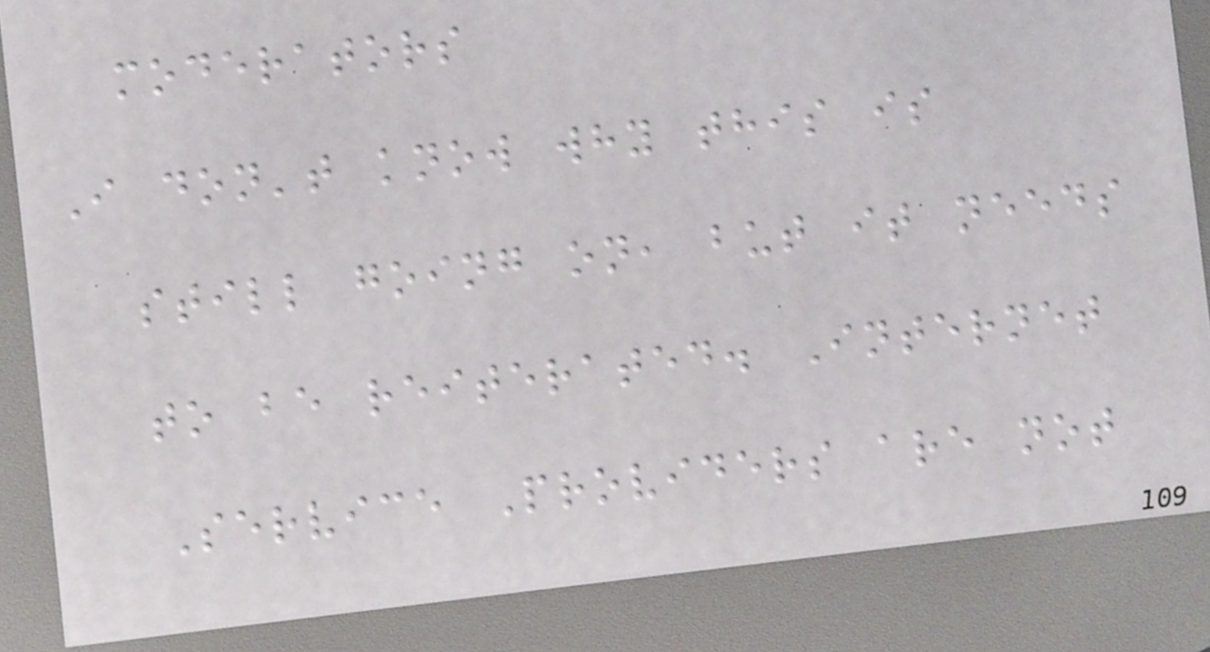moderators
I don't know why this is
still going on, but it needs
to be reiterated. Internet
Service Providers are not
